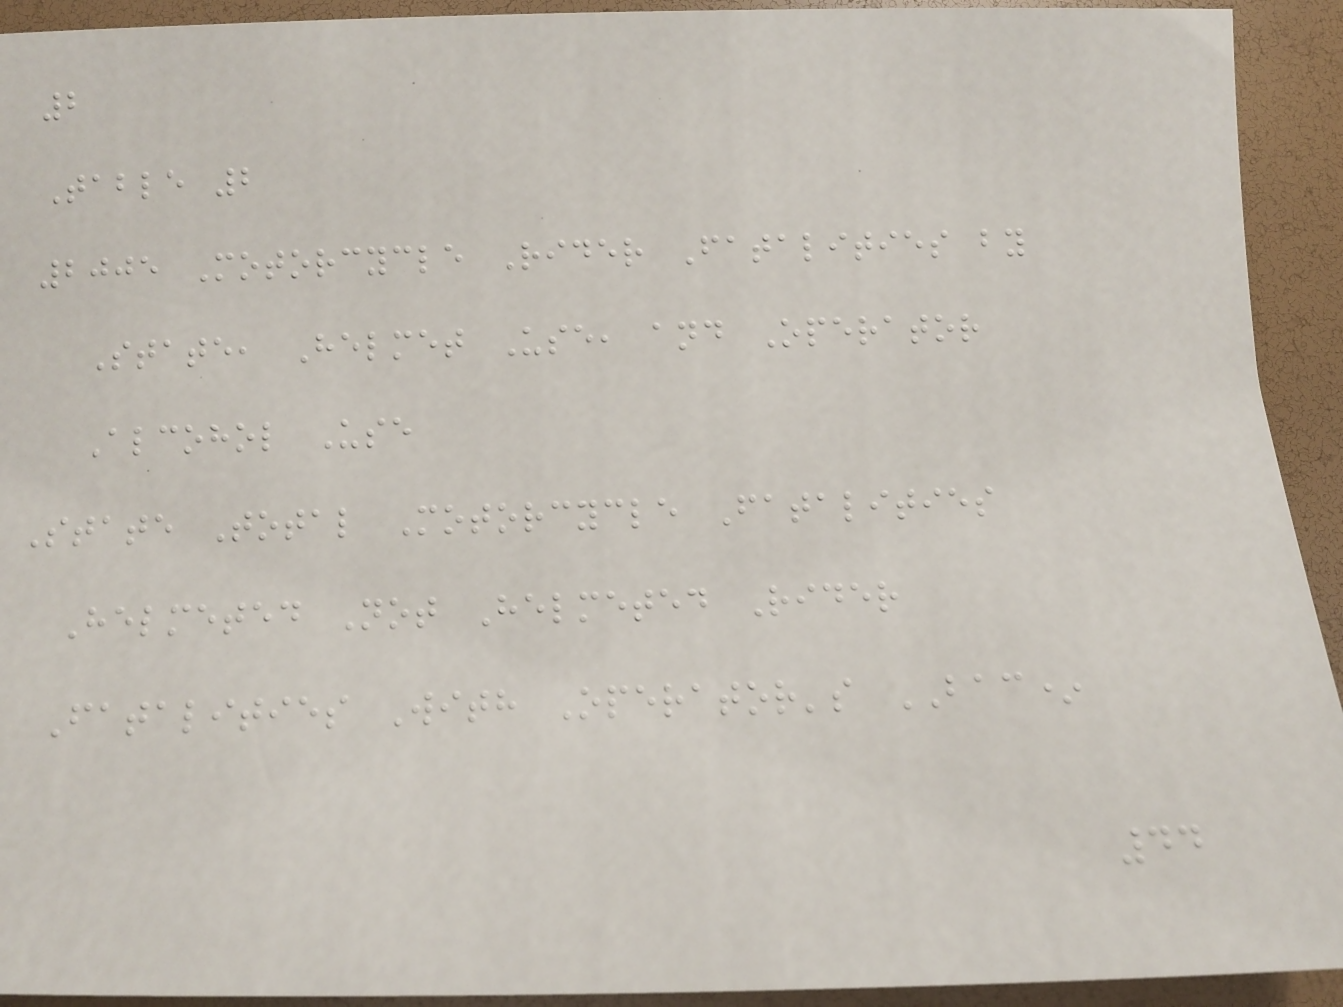2
Table 2
2005 Motorcycle Rider Fatalities by
State, Helmet Use, and Operator
Alcohol Use
State Total Motorcycle Fatalities
Helmeted Not Helmeted Rider
Fatalities With Operator's BAC*
44
